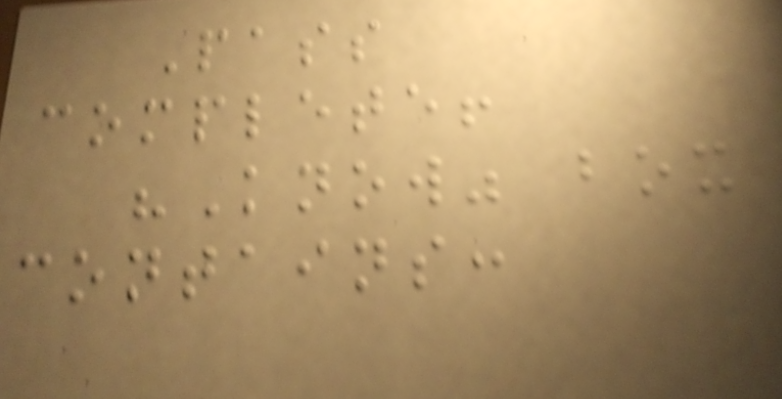Pass
complete!
"Know" box
contains:
